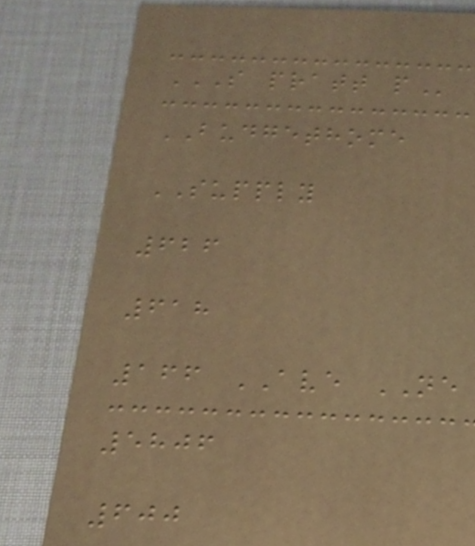S PRATT P
BUDGETHOME
SUPPLY
626
618
166 AVE NE
5806
600
